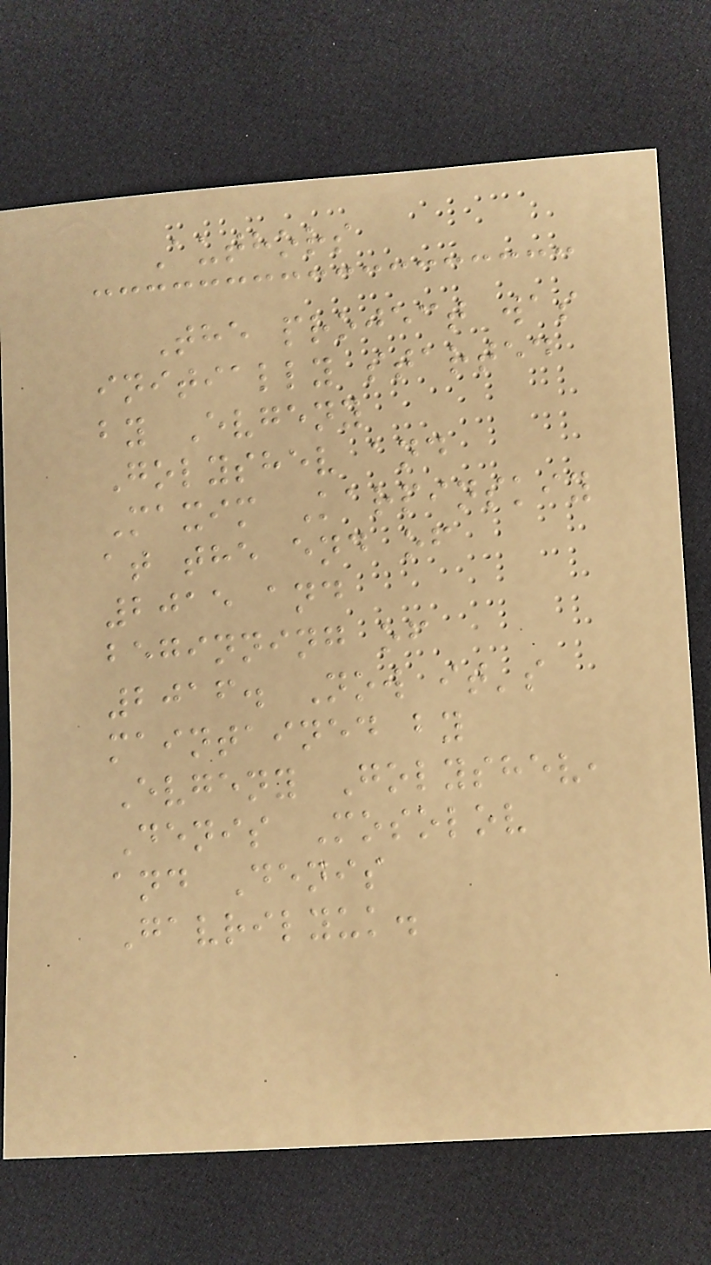Authors
The project was
initially started
by Evgeny
Golyshev and
Maxim Karpinskiy
at the end of
2015 and
beginning of
2016. Now it's
maintained by
Evgeny Golyshev,
Denis Mosolov
and Denis
Gavrilyuk.
